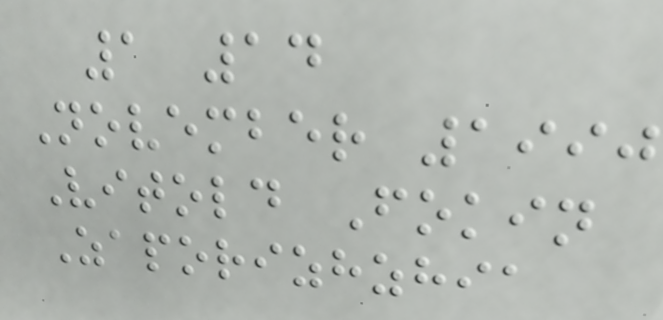1 14
November 1990
Vitold Fokin
Zaporizhzhia
